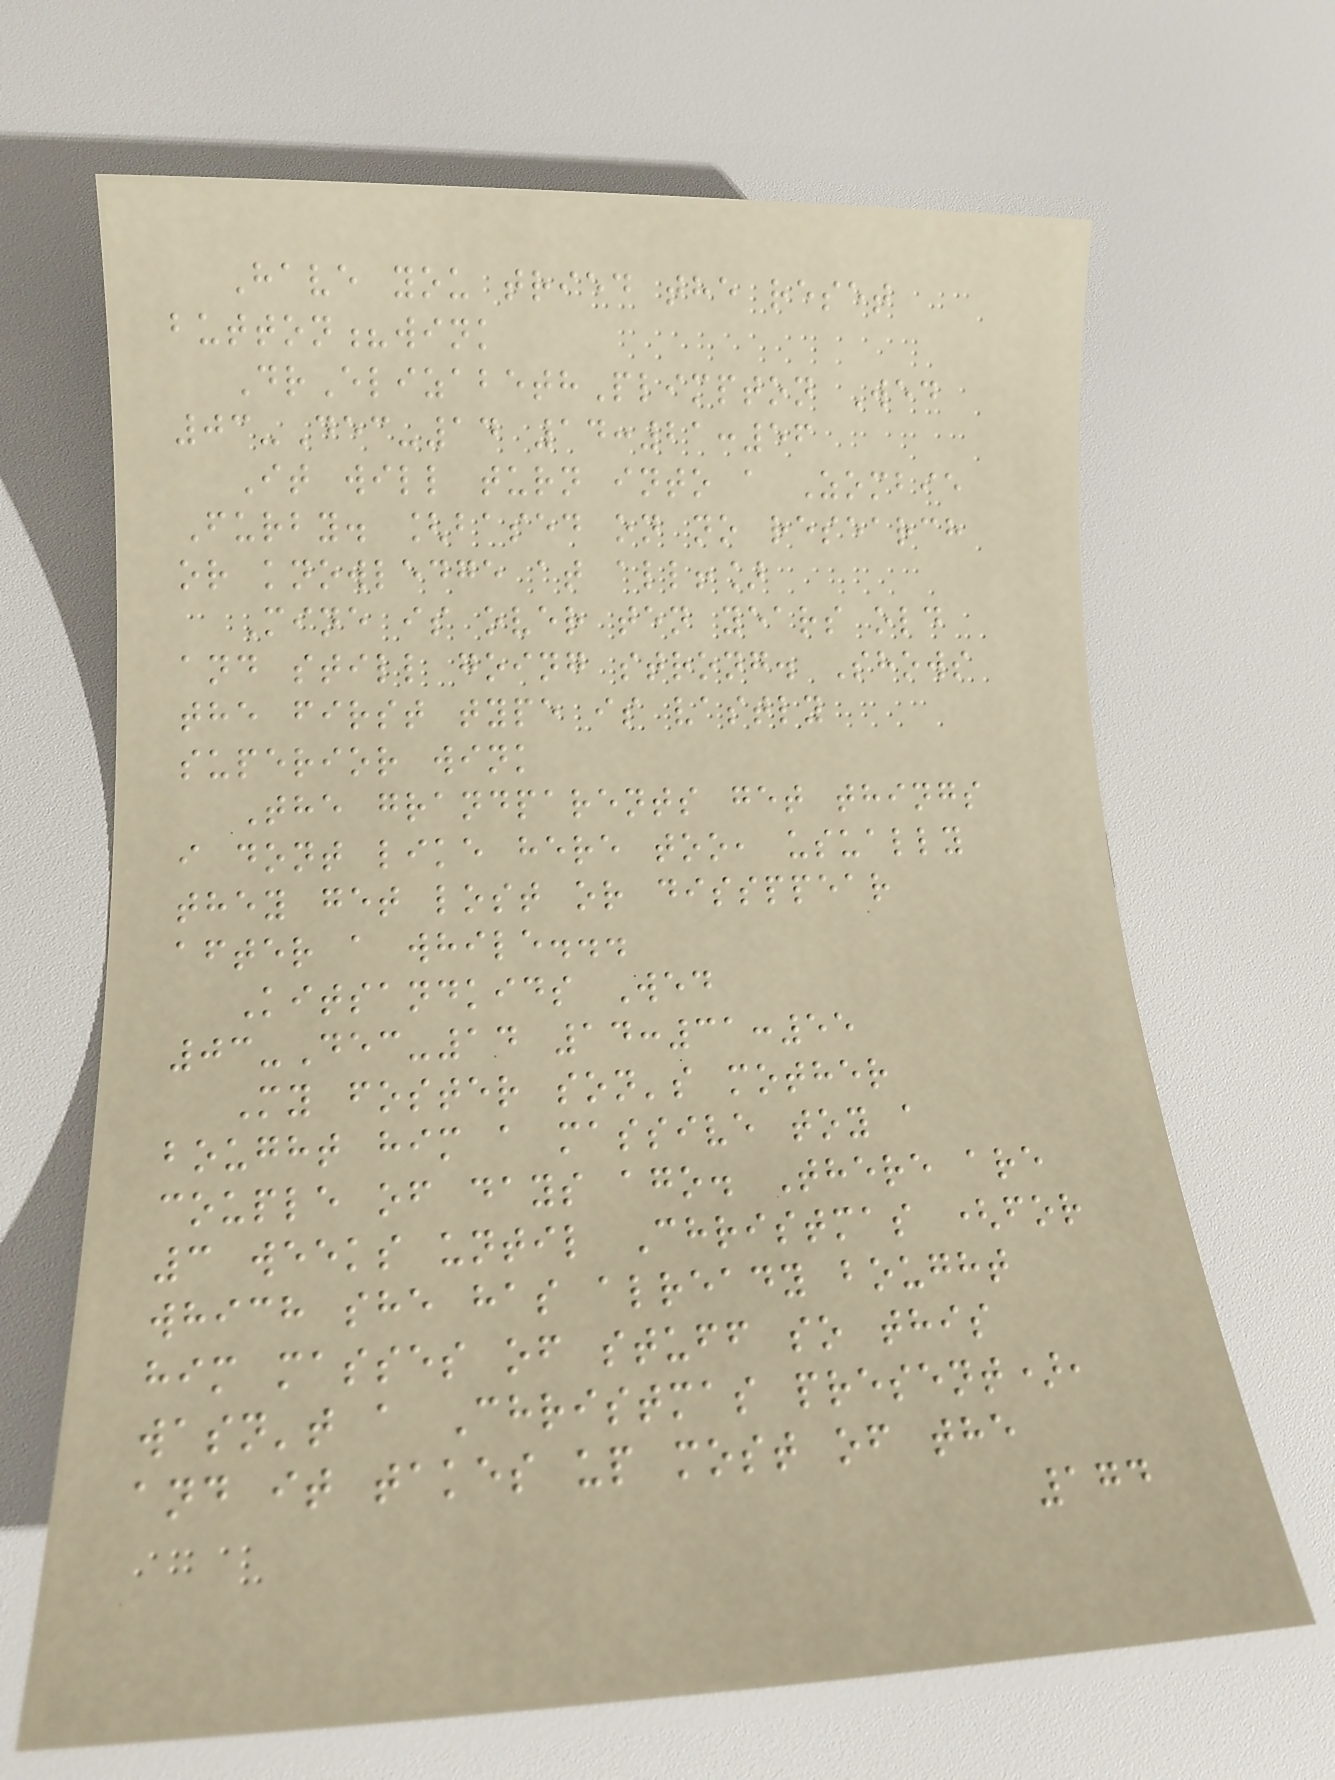Have you tried the reset
button?wink
DrElizabethPlimpton Wed
03-Dec-14 14:21:56
It will turn into a Zombie
Furby. [based on no research
or knowledge at all!]
Mine is over ten years old
and still going strong. Shows
the first type is vastly
superior wink
The grandparents get things
i dont like here too, usually
they get lost or dissppear
after a while...
Kitsandkids Wed
03-Dec-14 14:31:55
My foster son's mother
bought him a massive toy a
couple of days ago. There are
3 weeks until Christmas (for
which she has already bought
him masses of stuff so this
wasn't a Christmas present),
and it takes up most of the
174
